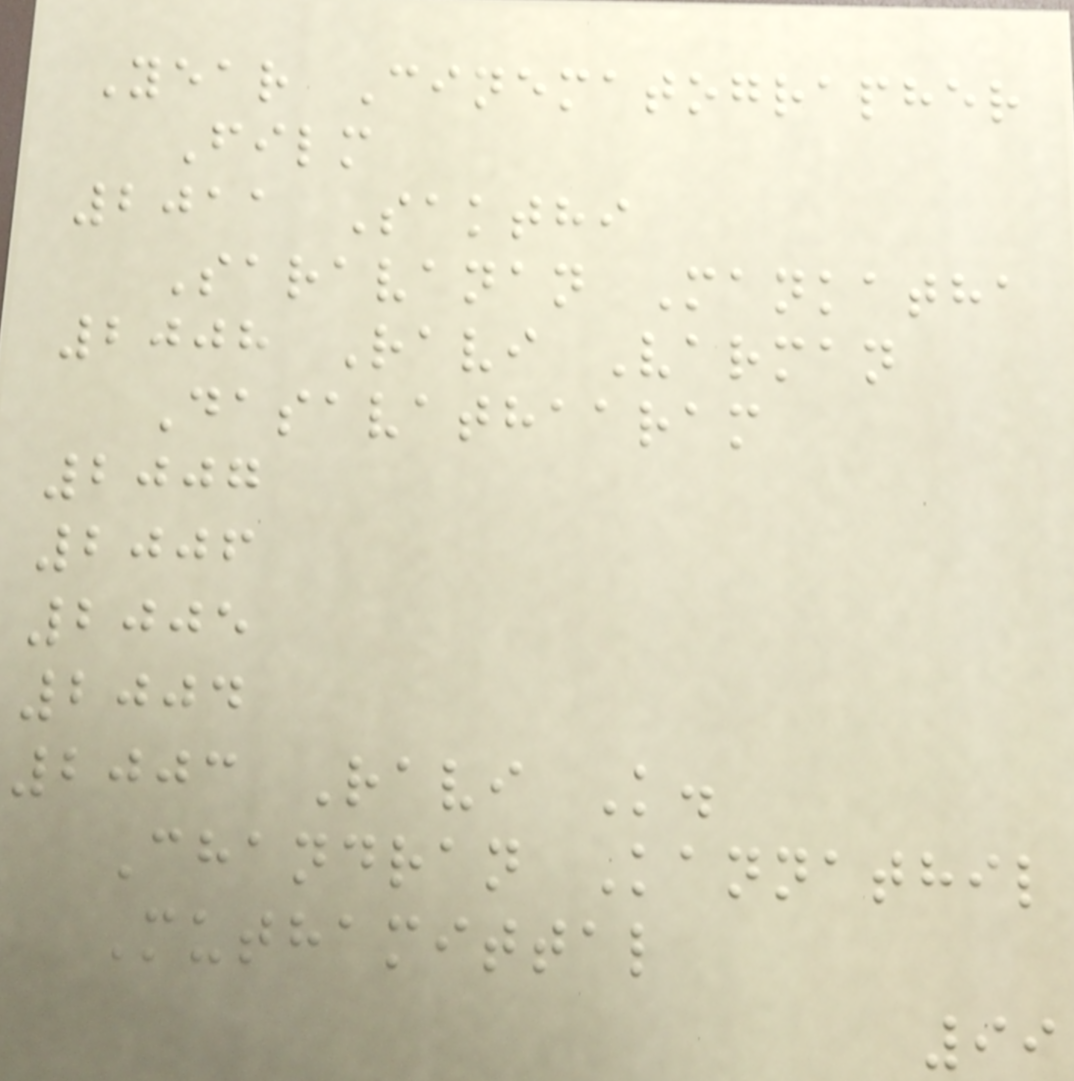Year Cinematographer
Film
2011 Sakthi
Saravanan Mankatha
2008 Ravi Varman
Dasavathaaram
2007
2006
2005
2004
2003 Ravi K.
Chandran Kannathil
Muthamittal
99
